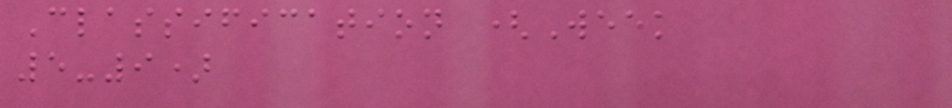Classification (Week
5-9)
